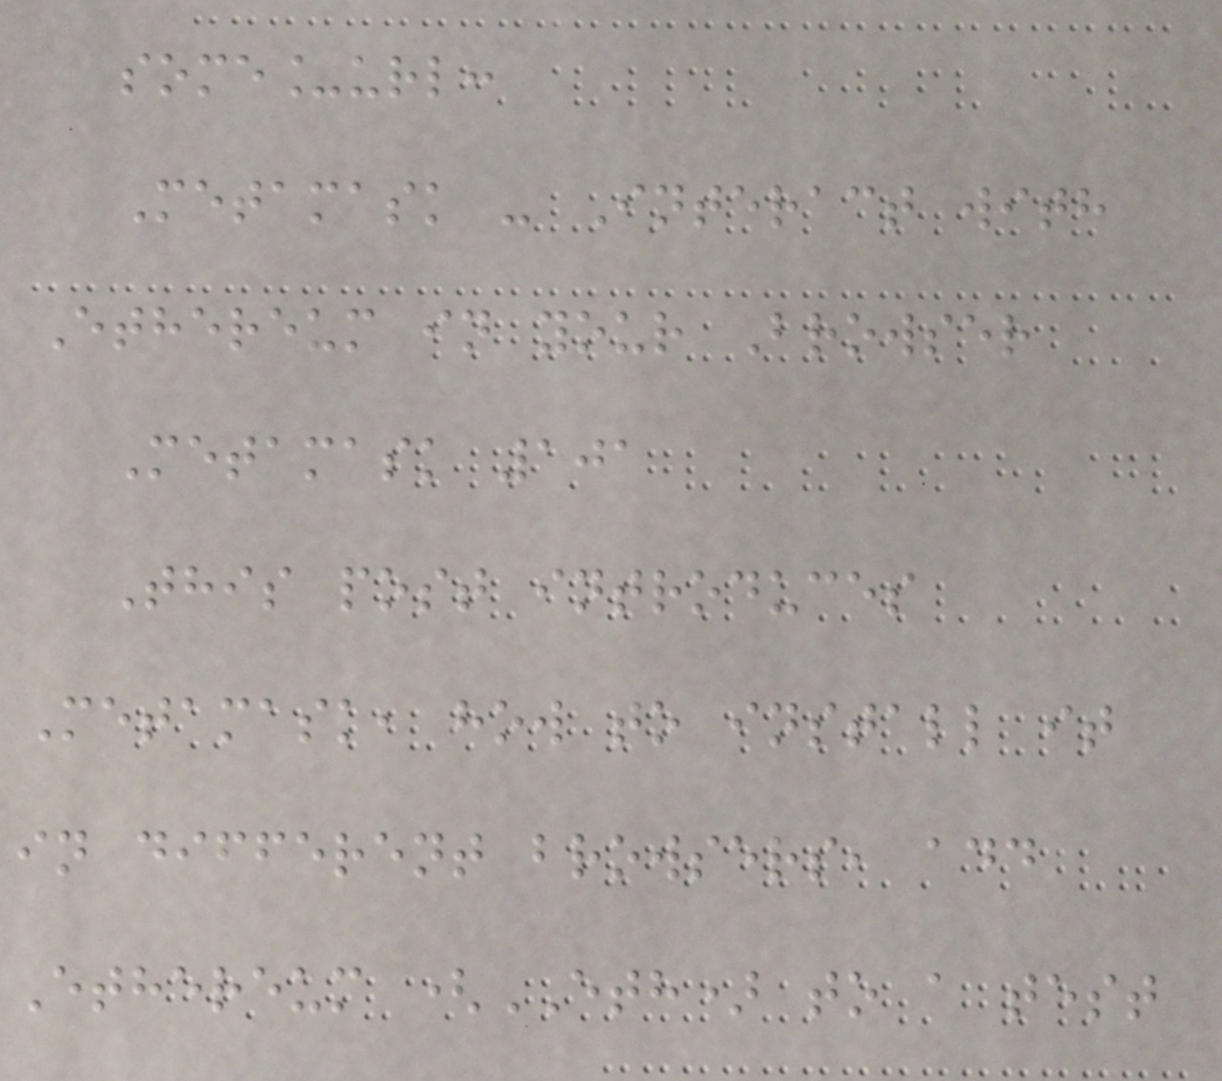some_url:
Metamask - Interact with
Ethereum in your Browser
Metamask 101
This post introduces
Metamask, how to install it
in different browsers, add
Ethereum (ETH) to a test
